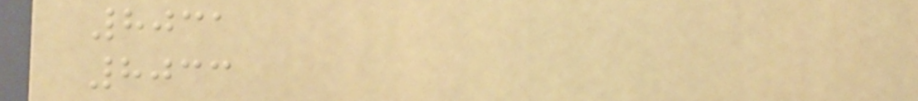8031
8033
